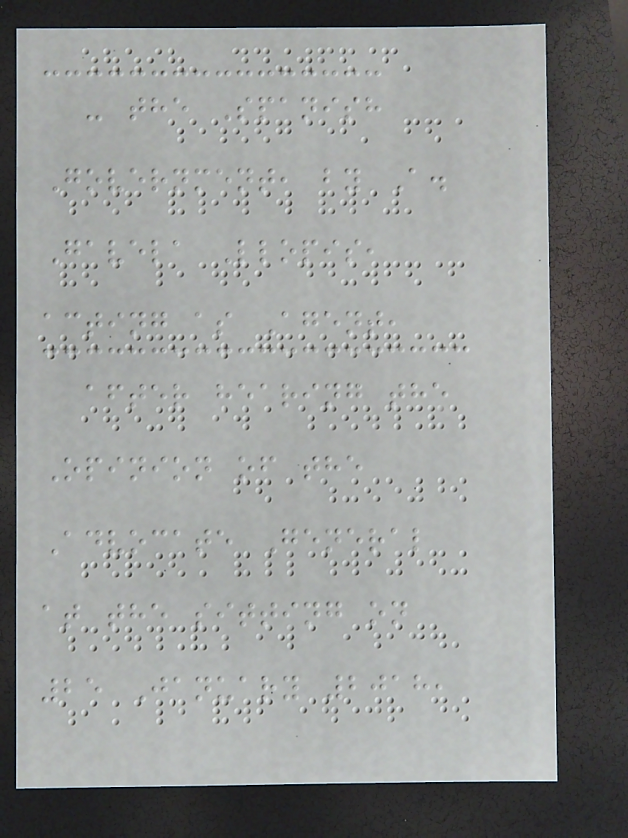- the Spanish
Government, by A.
Gavela Llopis,
acting as Agent,
after hearing the
Opinion of the
Advocate General
at the sitting on
25 January 2018,
